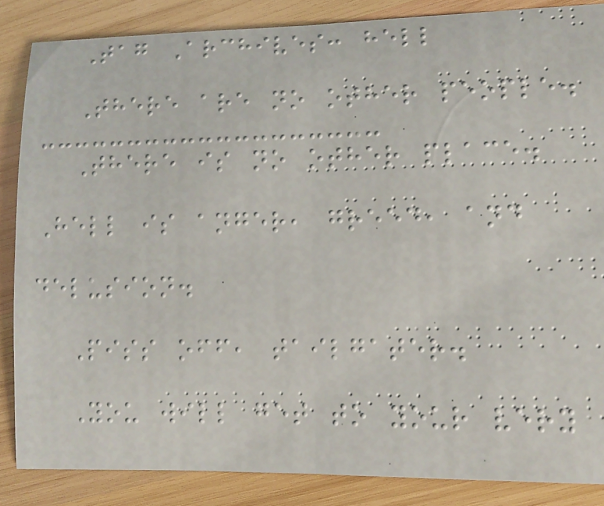Tag Archives: hell
There are no other people.
There is no other place.
Hell is anger, greed, and
delusion.
Piss off, tailgater.
You will get to your very
